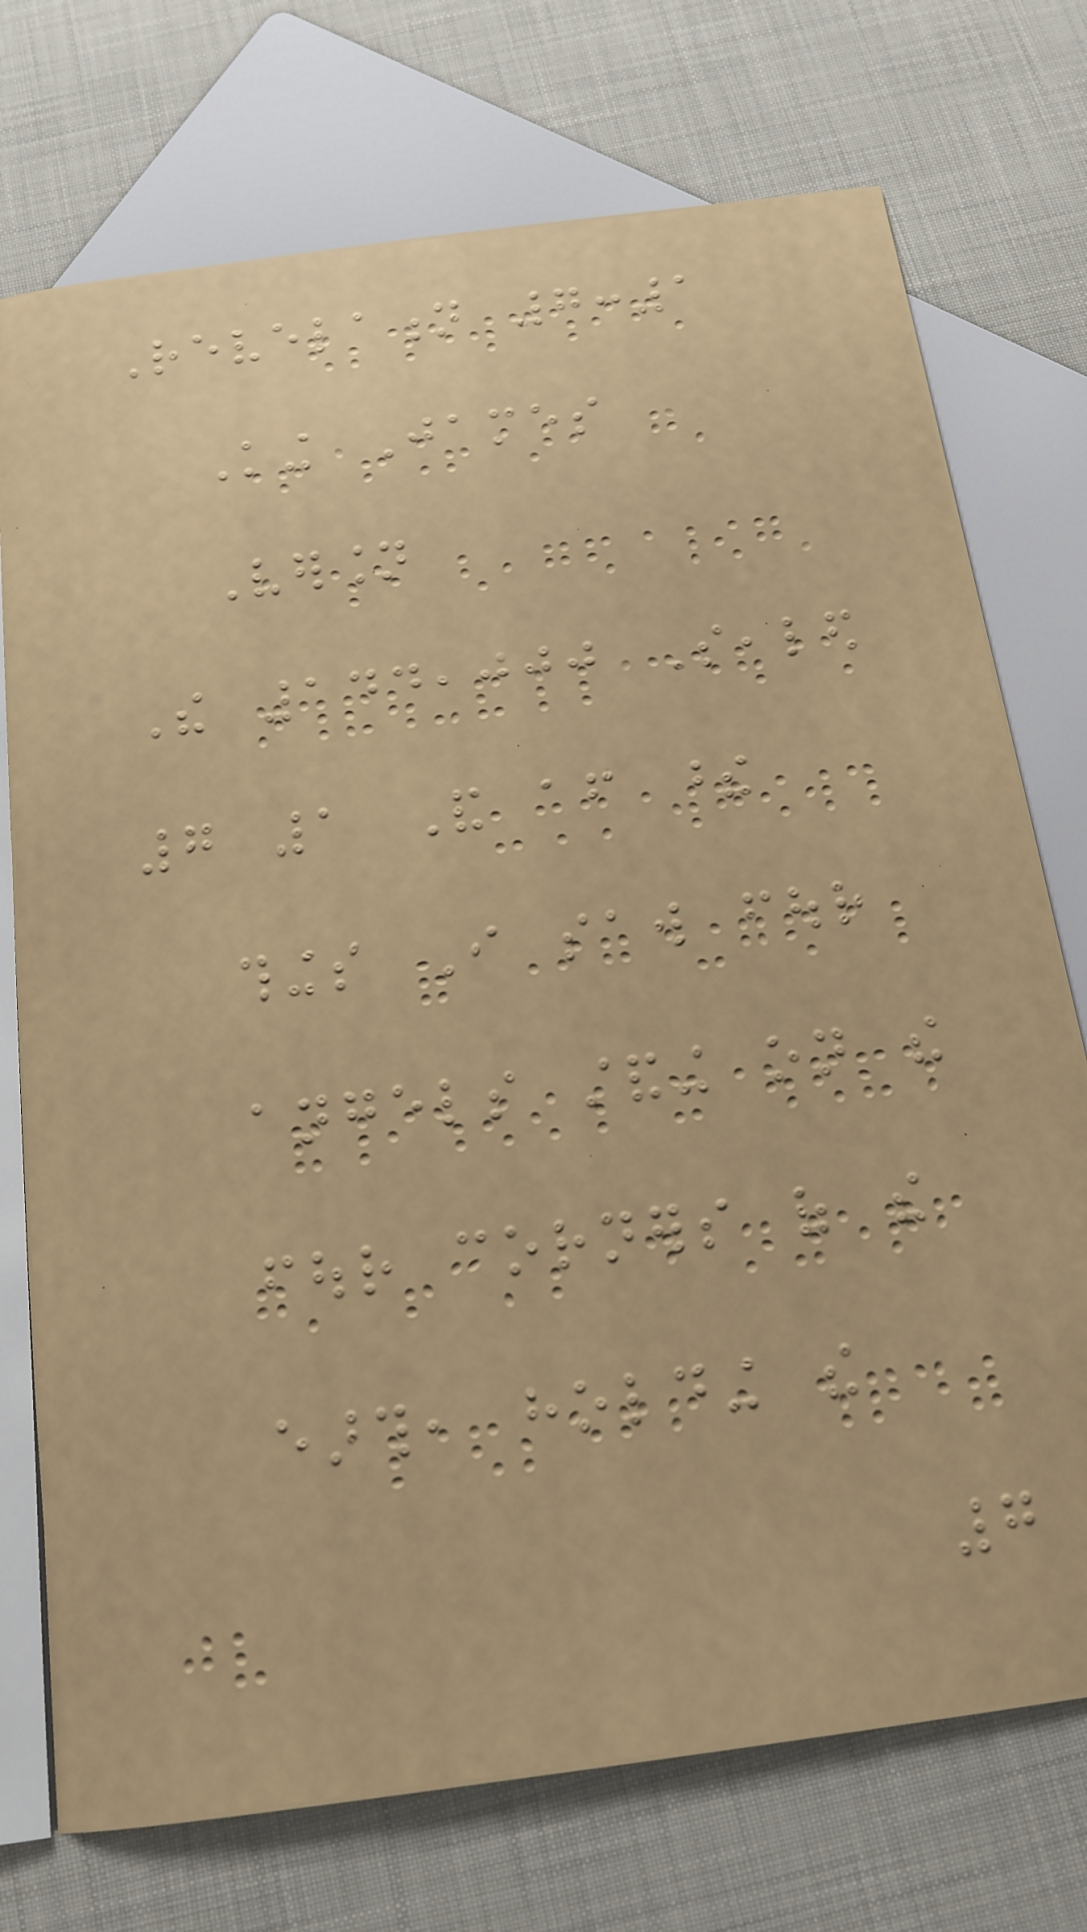Revelation 7:1
King James
Version
The 144,000 Sealed
7 1 And after these
things I saw four
angels standing on the
four corners of the
earth, holding the
7
